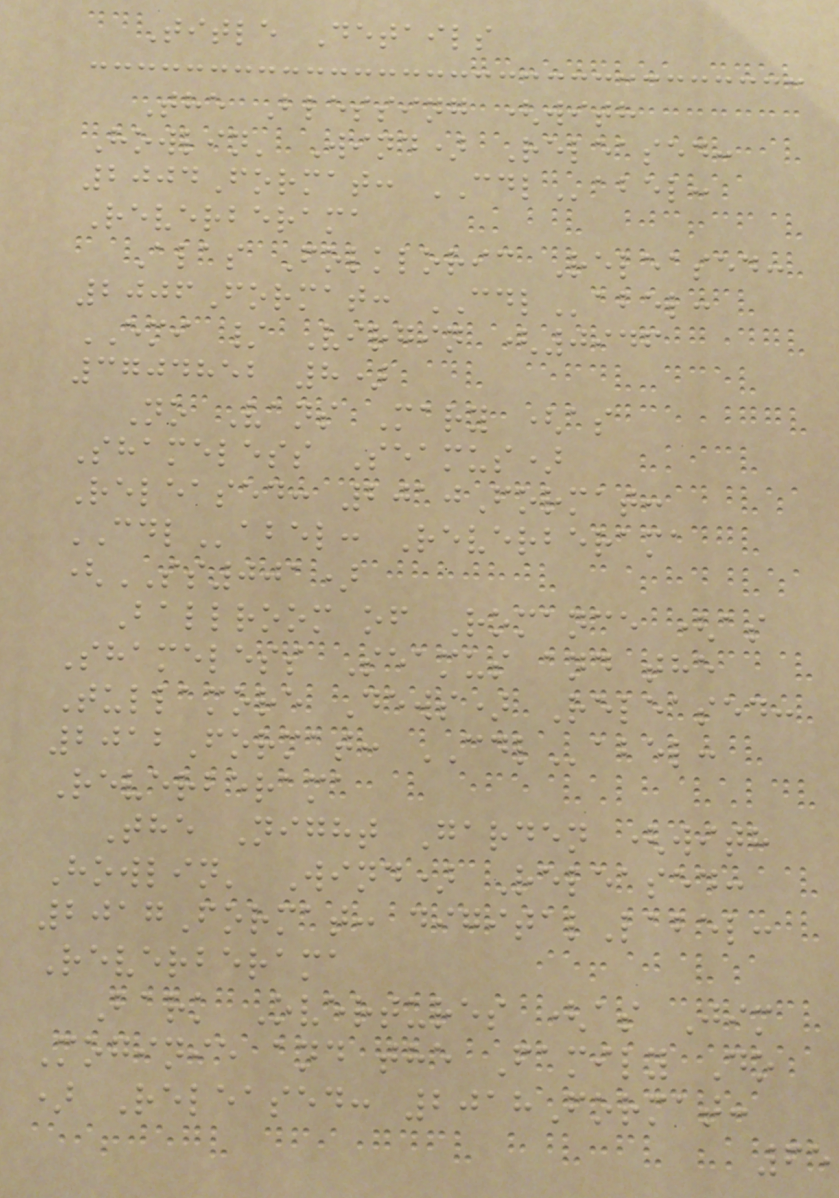Title Details
The Blessing (with
Howlin' Wind) Released:
2004Format: CDLabel:
Reverberama
Alas Folkloric Released:
2006Format: CDLabel:
EMI / Virgin (0946
3704852 8)
No Vans Mary (as
Shameless Seamus)
Released: 2010Format:
CDLabel: Reverberama
(SS001)
Ballroom of Romance (as
Shameless Seamus and the
Tullamore Dews) Released:
2012Format: CDLabel:
Reverberama
The Night Garden (with
Howlin' Wind) Released:
2017Format: digitalLabel:
Reverberama
Bark Overtures (as Jim
Moginie and the Family Do
) Released: 2018Format:
65
